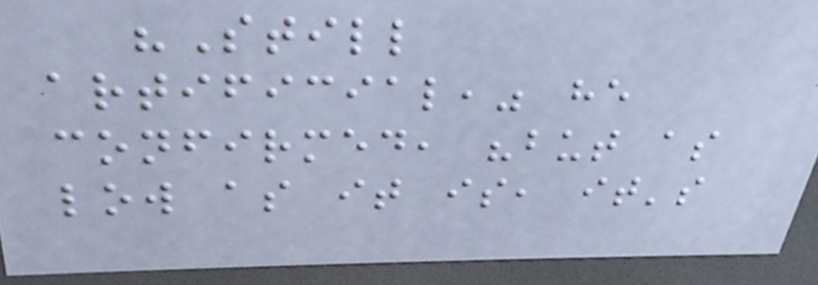"Still
artificial," he
confirmed, "but as
low as it is, it's
